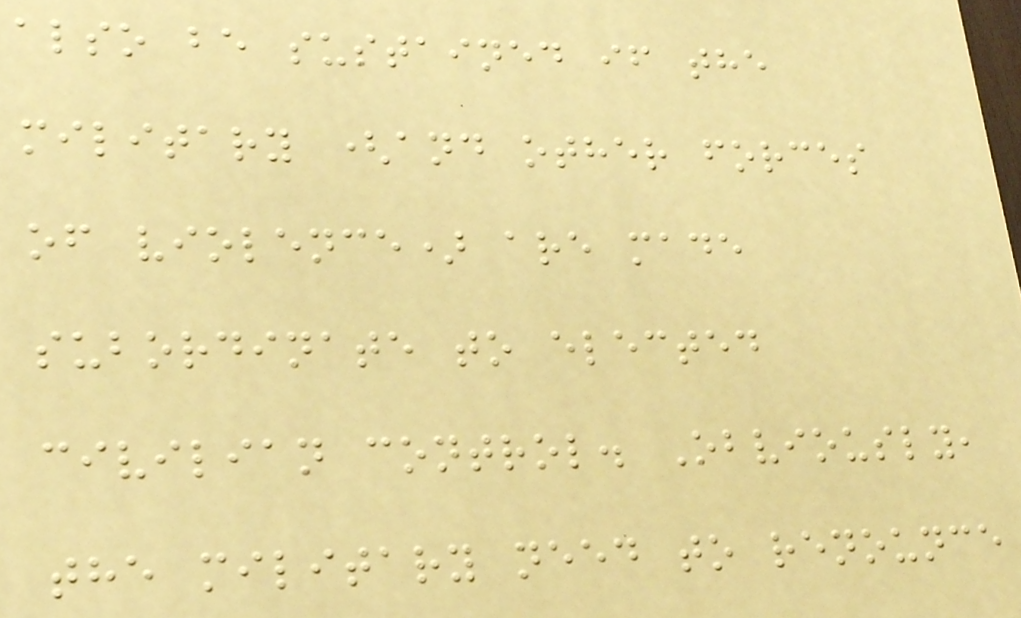also be sustained if the
military (and other forces
of violence) are made
subordinate to elected
civilian control. Obviously,
the military need to renounce
